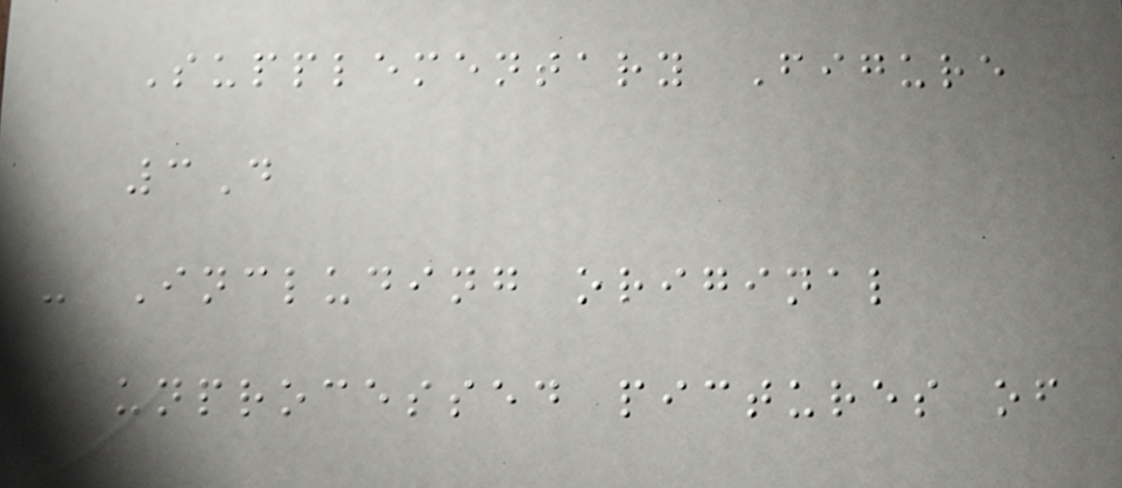Supplementary Figure
3D
- Including original
unprocessed pictures of
